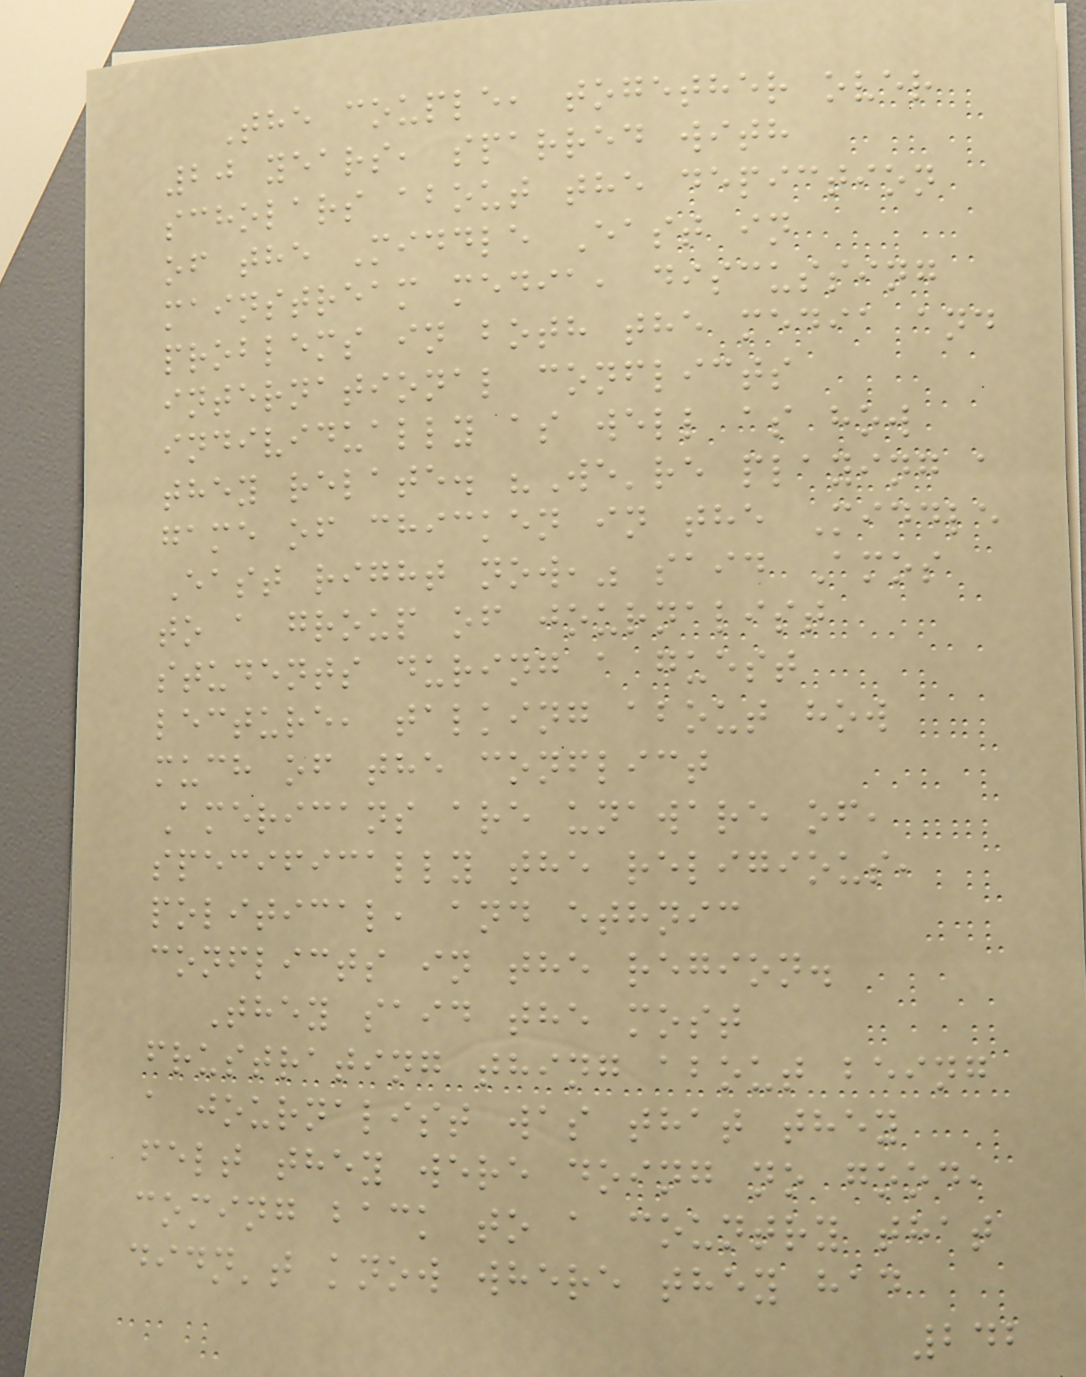The couple, together over
20 years, sparred with
scholars about the depiction
of the Middle East in
mainstream media, discussing
problems in both the media and
international conflicts
individually as well as how
they relate. "We're playing a
game of chicken in the Middle
East right now," said Amos
to a group of journalist
students during a guest
lecture, talking about how
much of the conflict
Americans are unaware of,
specifically the religious,
political, and ethnic
conflicts in the region.
They said the most
frustrating thing about being
a journalist was that they
felt they were doing no good,
coming back to a country that
didn't know where they had
242
